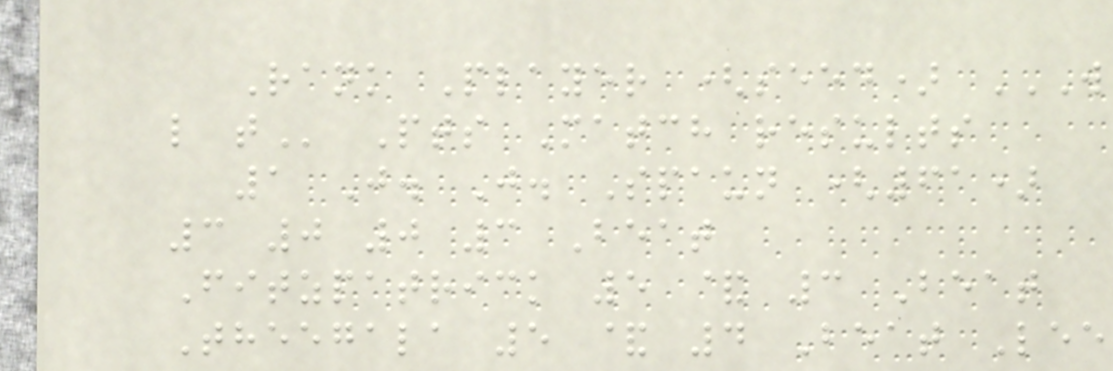Rank Player (seed) W
L T Pts Match results
1 J. J. Spaun (61)
3 0 0 3 Beat
Fitzpatrick 5 & 3 Beat
Theegala 5 & 4 Beat Lee
